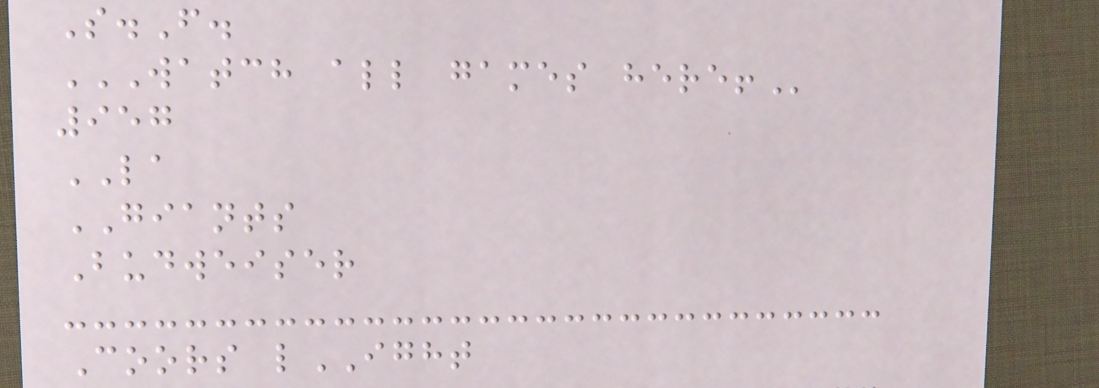S.F.
WATCH ALL GAMES HERE!
957
LA
GIANTS
Budweiser
Coors lIGHT
